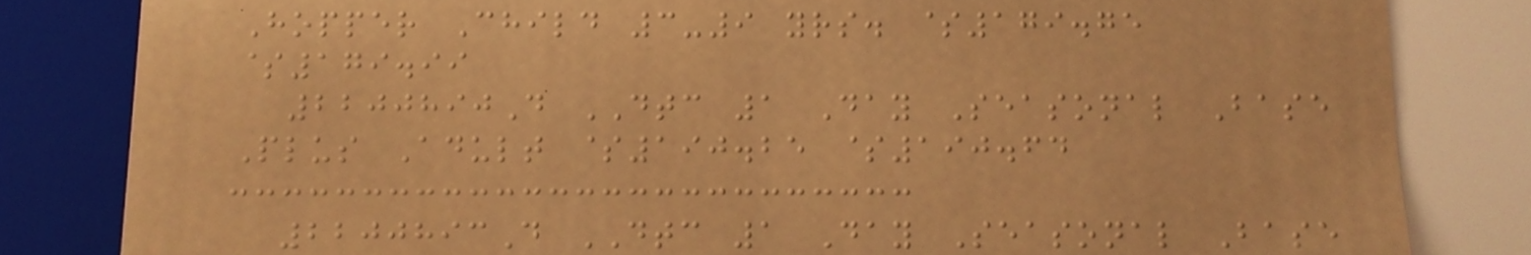Hopper Child 3-9 yrs. $179.75
$179.99
2200890D DTC 1 Day Seasonal Base
Plus Adult $190.25 $190.64
2200893D DTC 1 Day Seasonal Base
